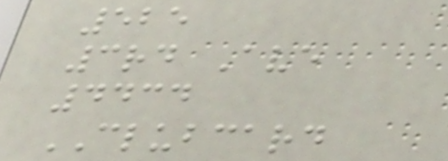525
3rd Ave
4434
CLUBCARD
